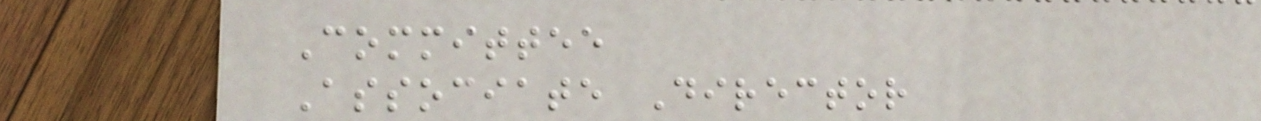Committee
Associate Director
